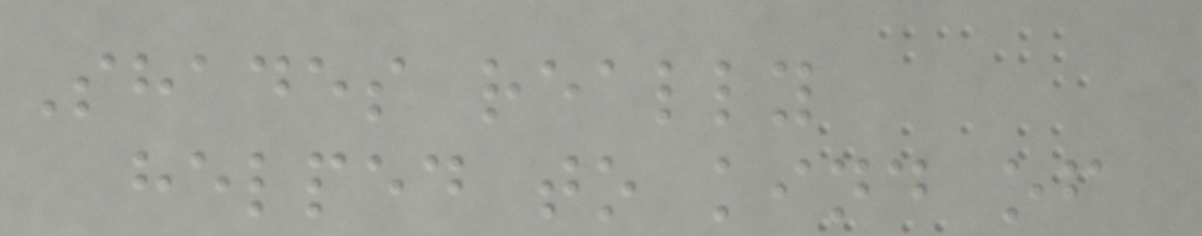Shades really
helped to kind of
